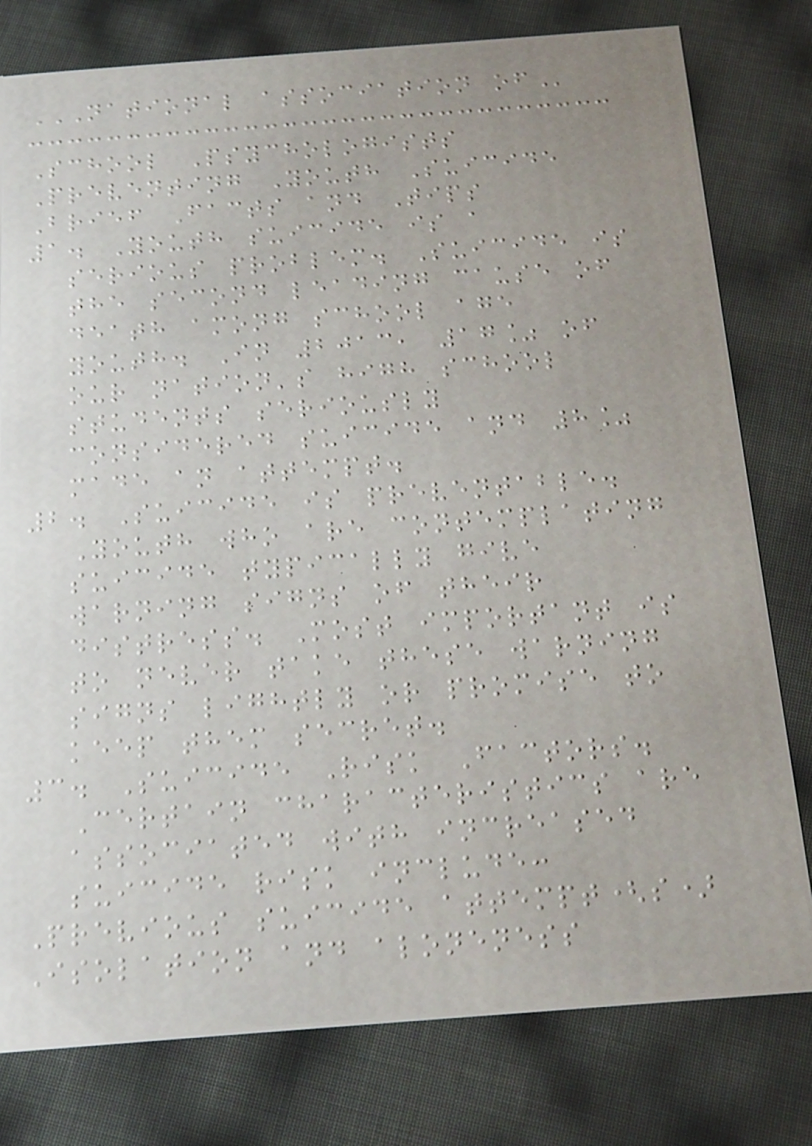NATIONAL ASSOCIATION OF
School Psychologists
Preventing Youth Suicide
Brief Facts and Tips
1. Youth suicide is a
serious problem. Suicide is
the second leading cause of
death among school age
youth. In 2013, 17% of
our nation's high school
students seriously
considered suicide and 8%
made an attempt.
2. Suicide is preventable.
Youth who are contemplating
suicide typically give
warning signs of their
distress. Most important is
to never take these warning
signs lightly or promise to
keep them secret.
3. Suicide Risk Factors.
Certain characteristics are
associated with increased
suicide risk include:
Previous suicide attempt(s)
Isolation and aloneness
